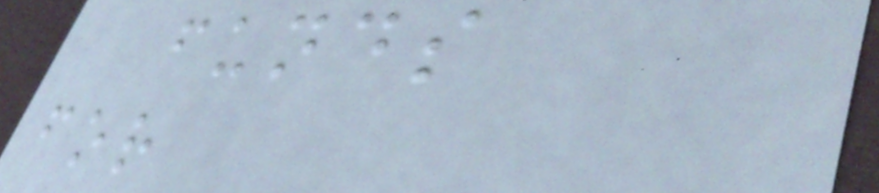funds
for
